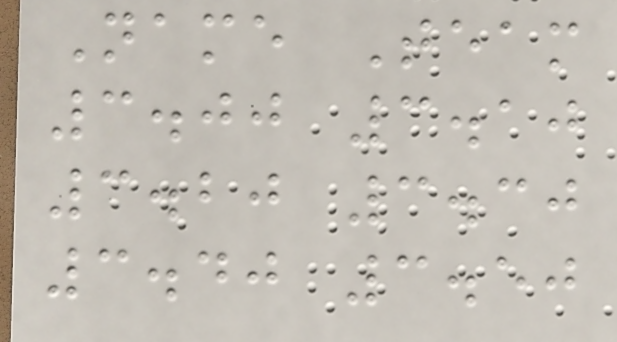Name Team
3.00 3.10
3.20 3.30
3.40 3.50
